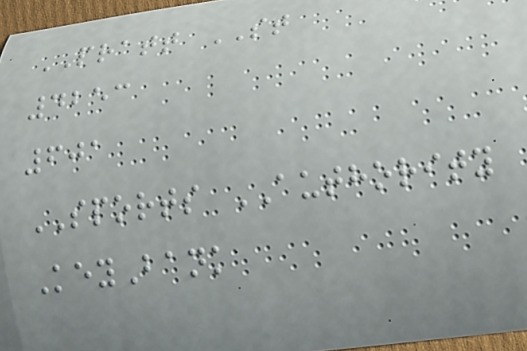PRATT ST
4253
601
SPORTS AUTHORITY
KeyBank
